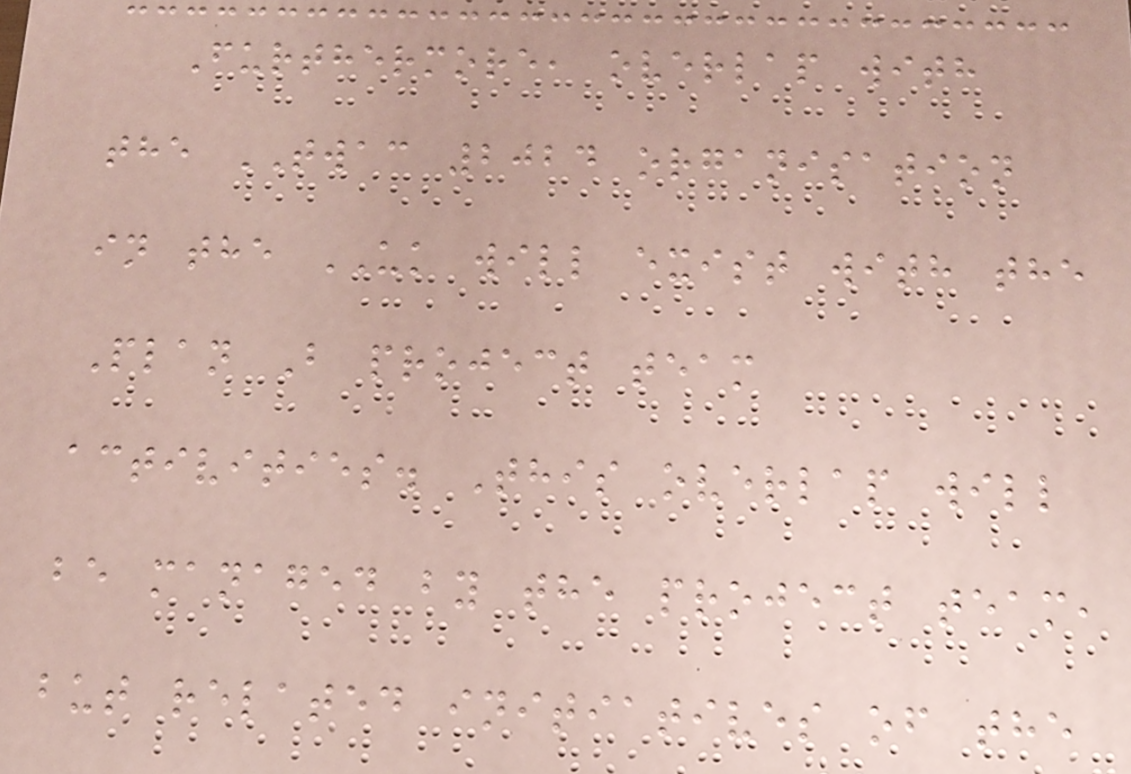Furthermore, overlap with
the TWAC 2024 organisation
in the UK will exist with the
Plan B project team
activities. This overlap will
be managed by the project team,
but related initiatives of the
